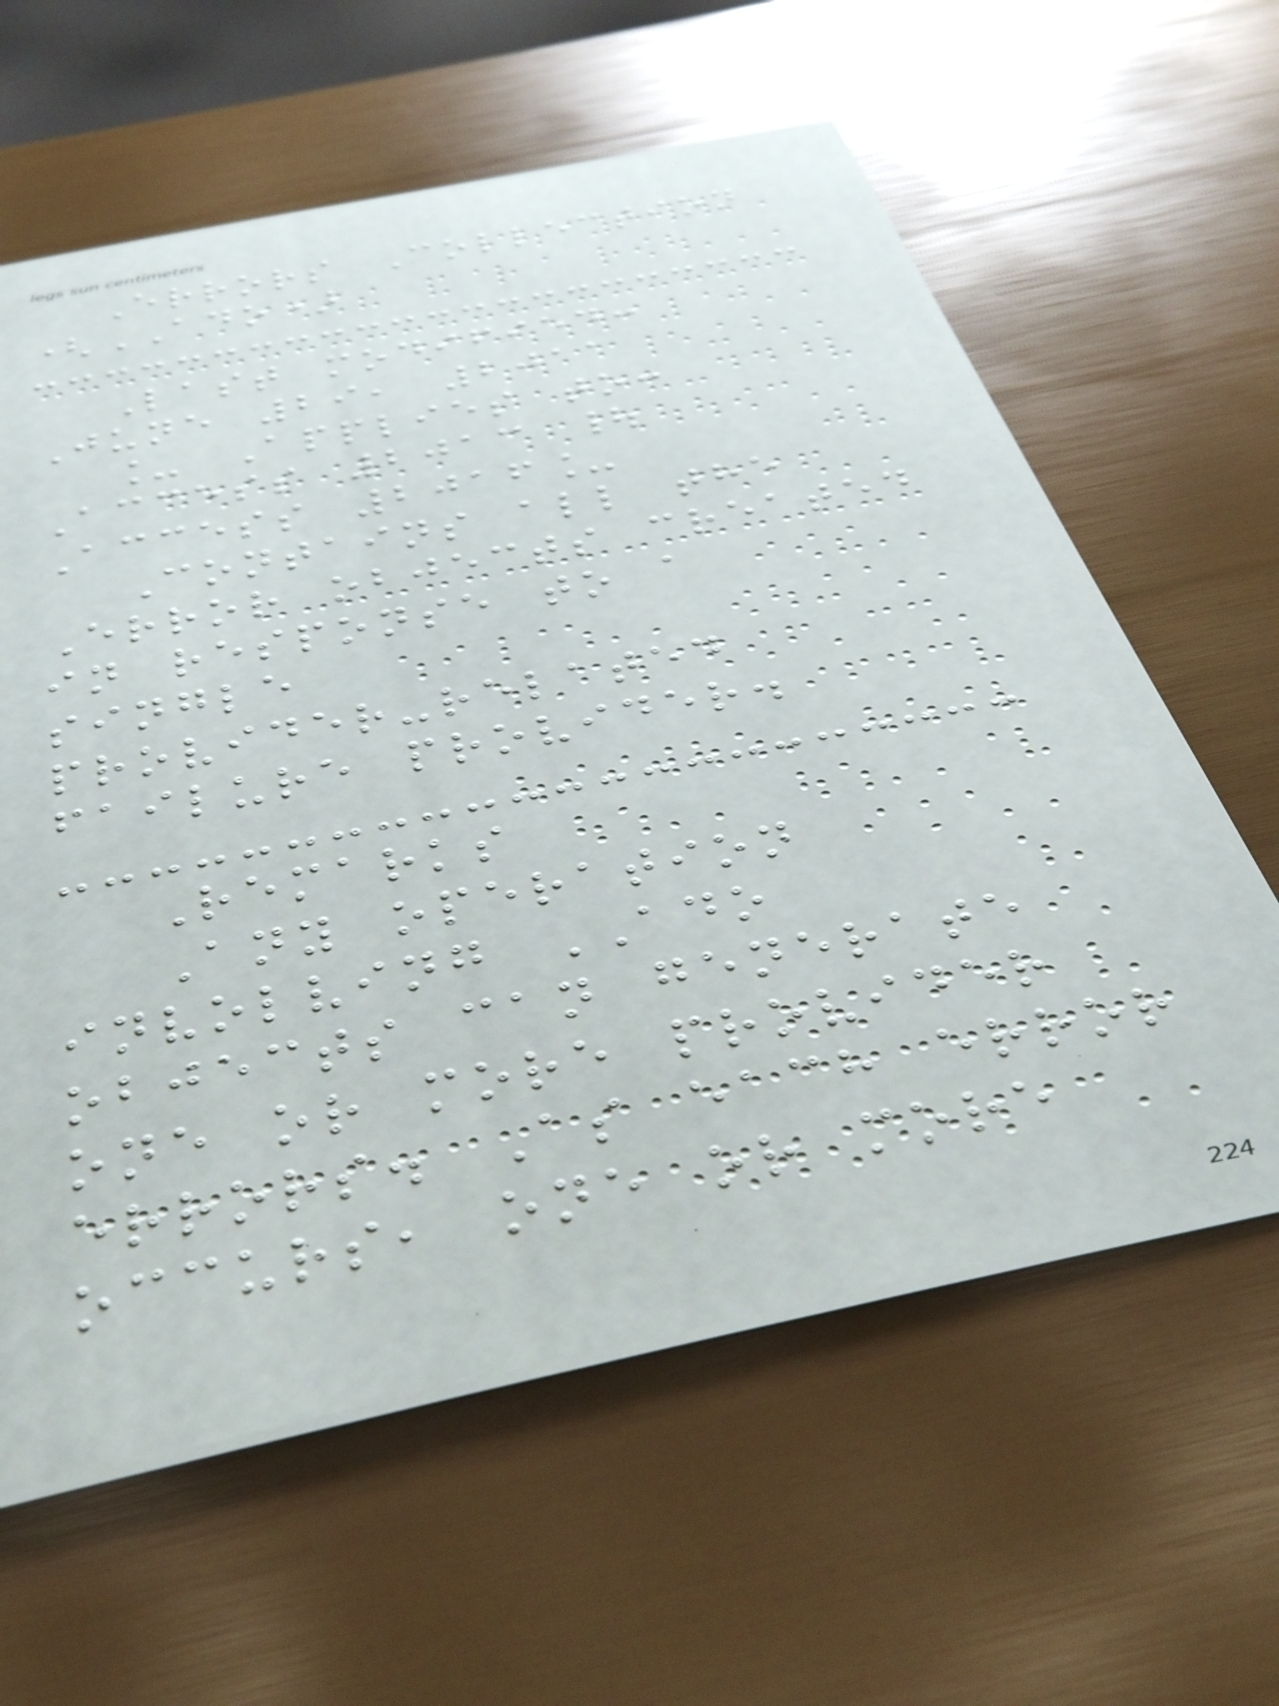Errors Collection
(ADO)
Last modified:
June 29, 2011
_ Applies to:
Access 2013 |
Access 2016_
Contains all the
Error objects created
in response to a
single
provider-related
failure provider.
Remarks
Any operation
involving ADO
objects can generate
one or more provider
errors. As each error
occurs, one or more
